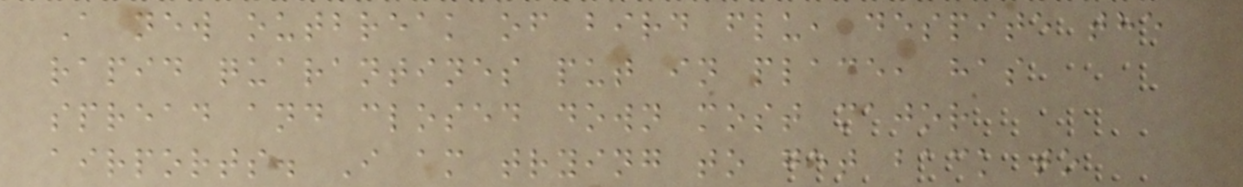A new outbreak of bird flu, despite the
rapid quarantines put in place, has
spread and closed down most major
airports. I am trying to get back to
